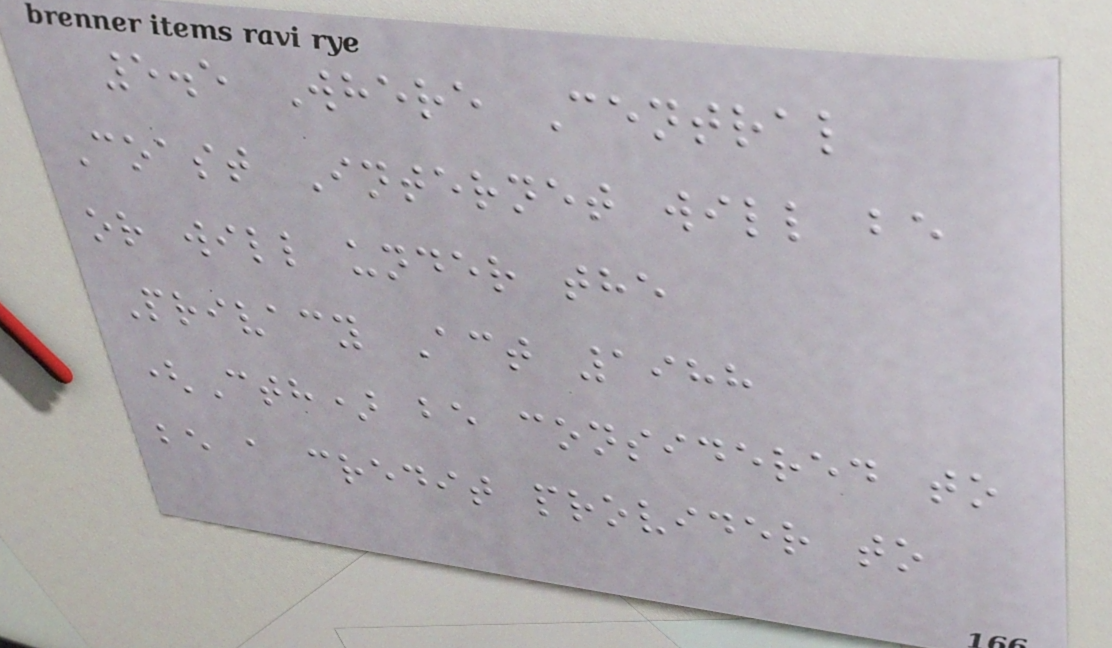5.5 Where Central
Coast Internet will be
or will under the
Privacy Act 1988
(Cth) be considered to
be a credit provider to
